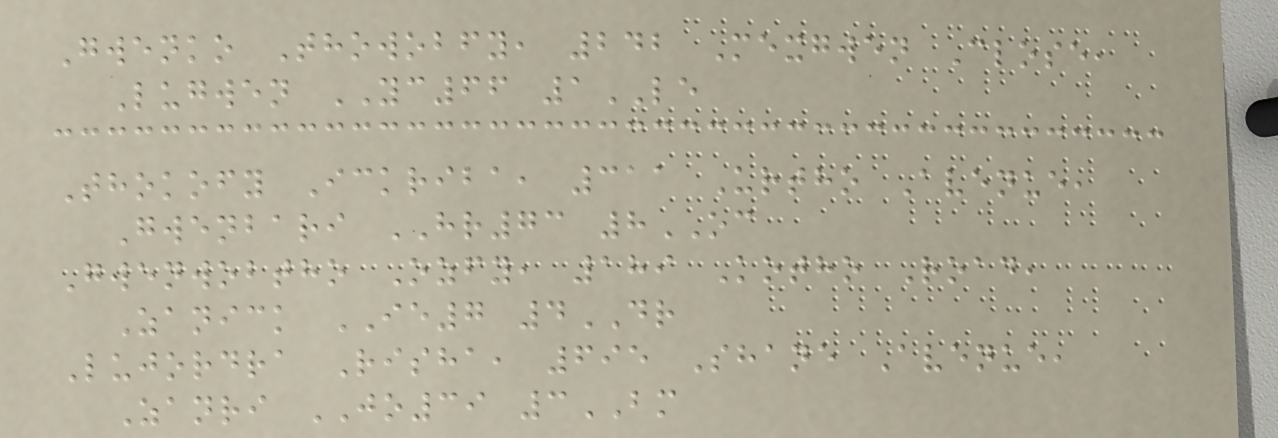Gwenko Thowobfy, 242 Mexgwen Close,
Lugwen YC66 1LE
Thokofy Ickriba, 311 Urtho Avenue,
Gwenbari HR73 8OC
Gwenwobtho Ozfy, 189 Kotho Road,
Zanick IE7 4DR
Lujordra Risha, 695 Shane Avenue,
Zanri JO39 3BM
